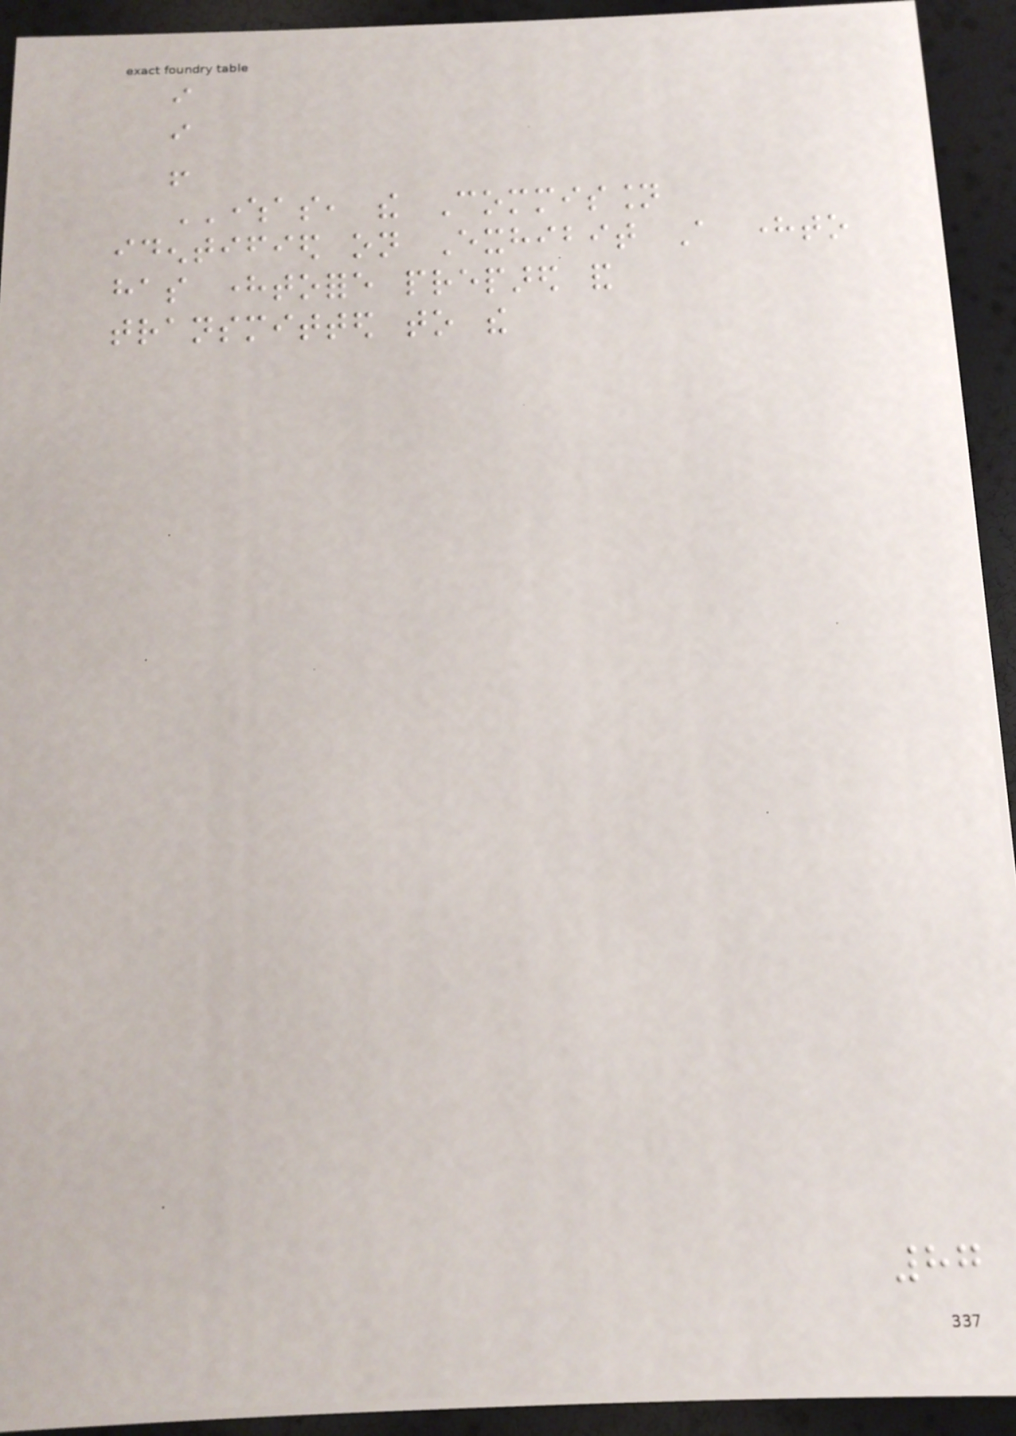i
i
!
WHEREAS, the Commission
identified on Exhibit A hereto
has heretofore prepared and
transmitted to the
87
